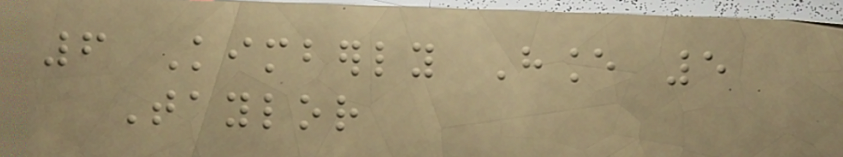6 Kimberly Hance 5
Taylor
